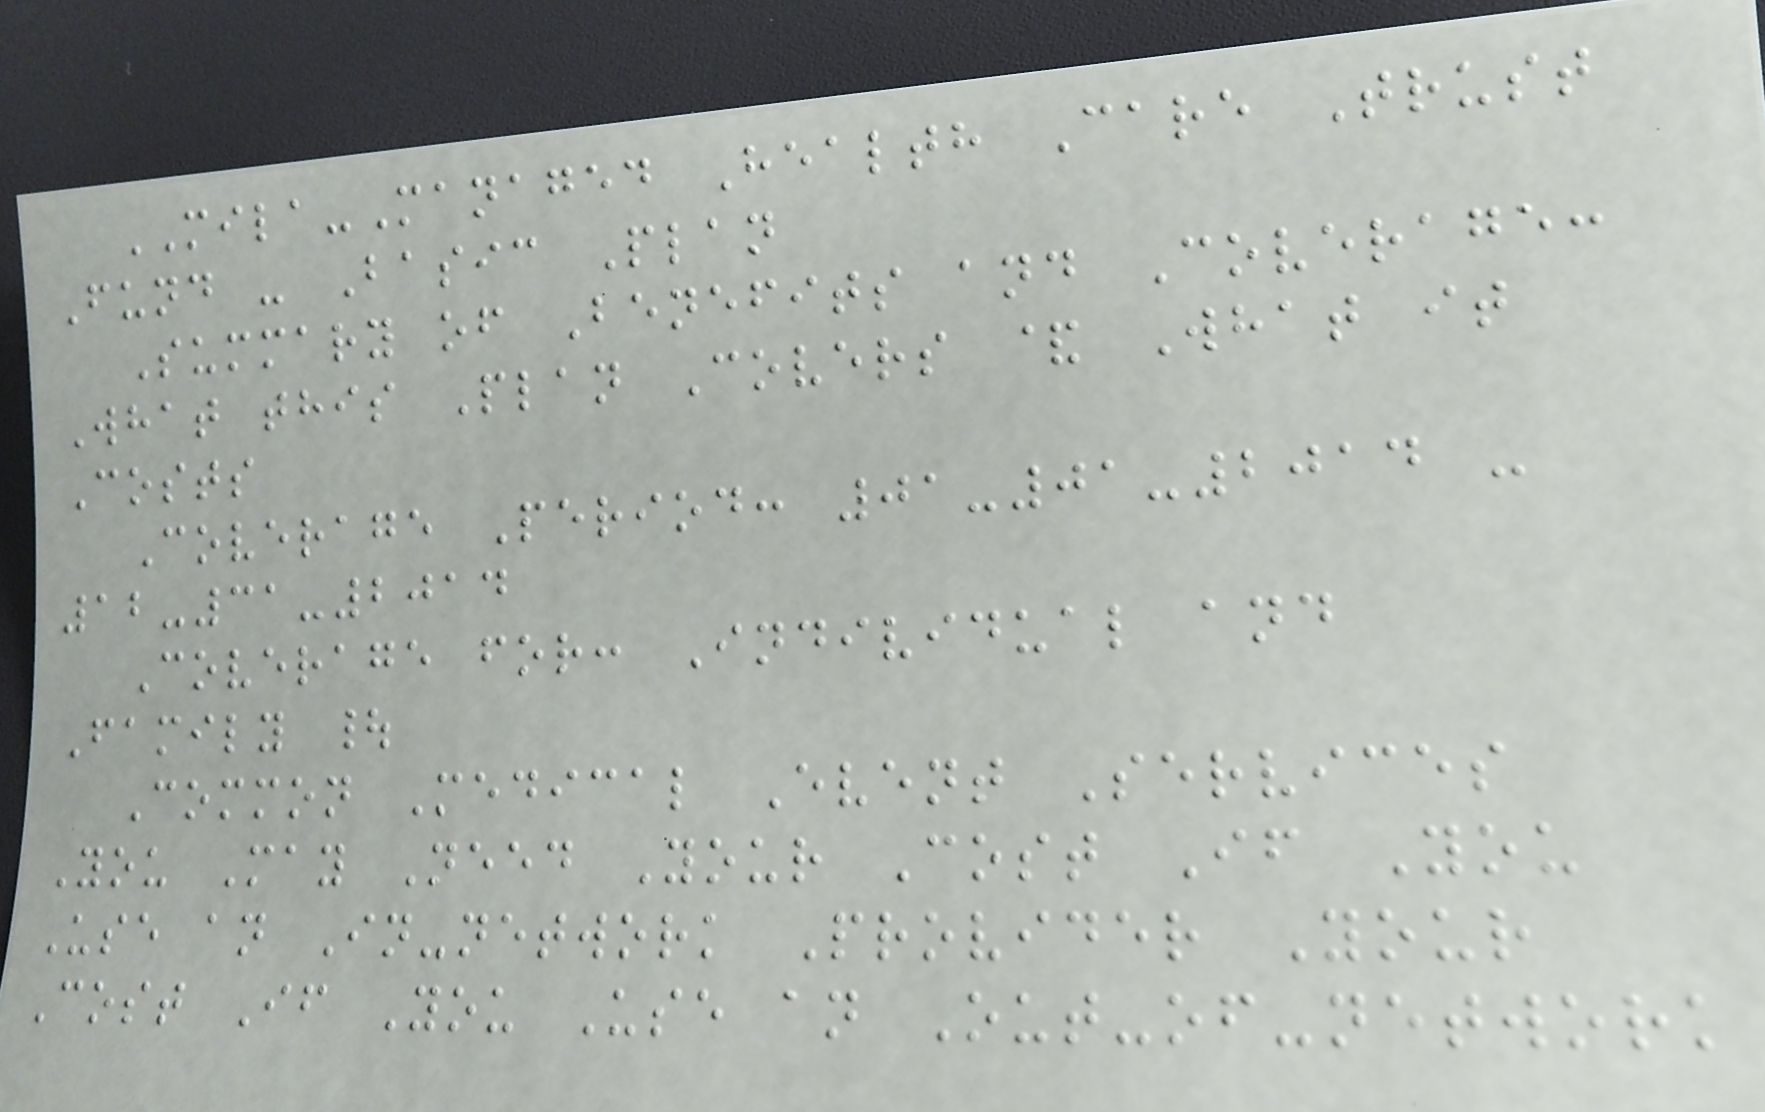MILA-Managed Health Care Trust
Fund - Basic Plan
Summary of Benefits and Coverage:
What this Plan Covers & What it
Costs
Coverage Period: 01-01-2014 -
12-31-2014
Coverage for: Individual and
Family |
Common Medical Event Services
You May Need Your Cost If You
Use an In-network Provider Your
Cost If You Use an Out-of-network
